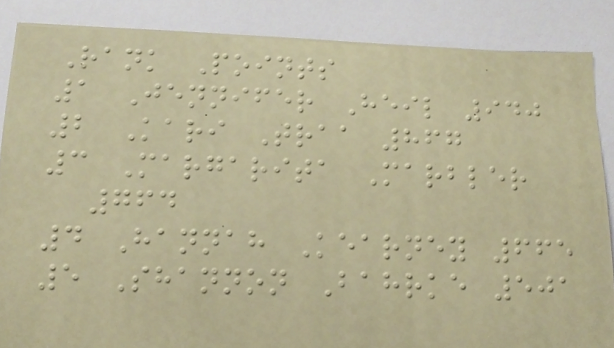Rank Points
1 Jennifer Heil 940
2 Kari Traa 867
3 Margarita Marbler
764
4 Hannah Kearney 665
5 Shannon Bahrke 501
